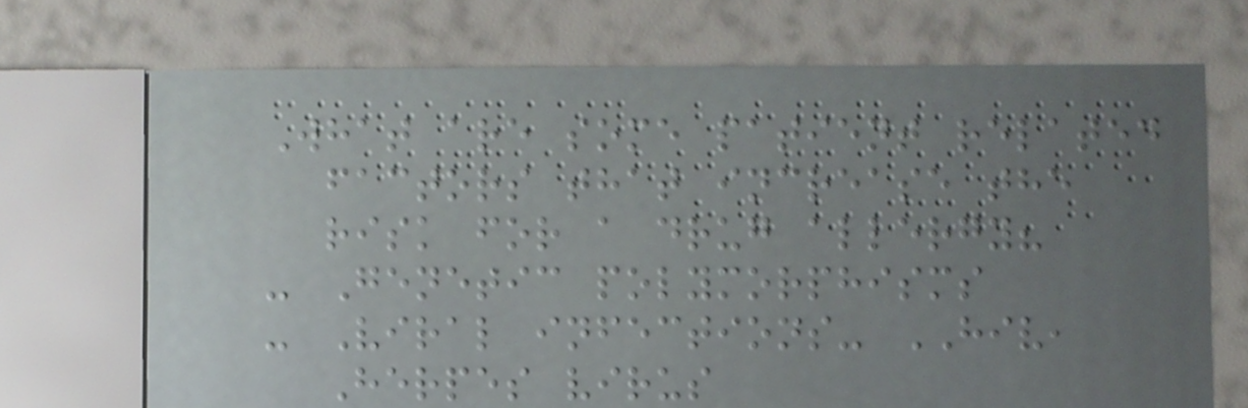What are some patient related
factors that increase the
risk for a drug allergy?
- Genetic polymorphisms
- Viral infections- HIV,
Herpes virus
